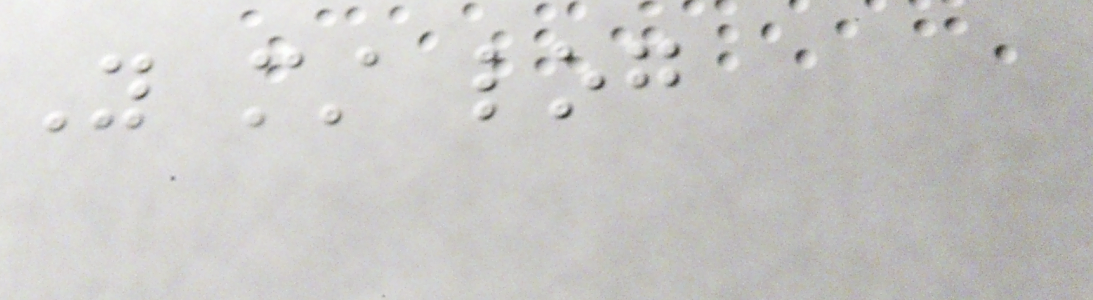You must log
